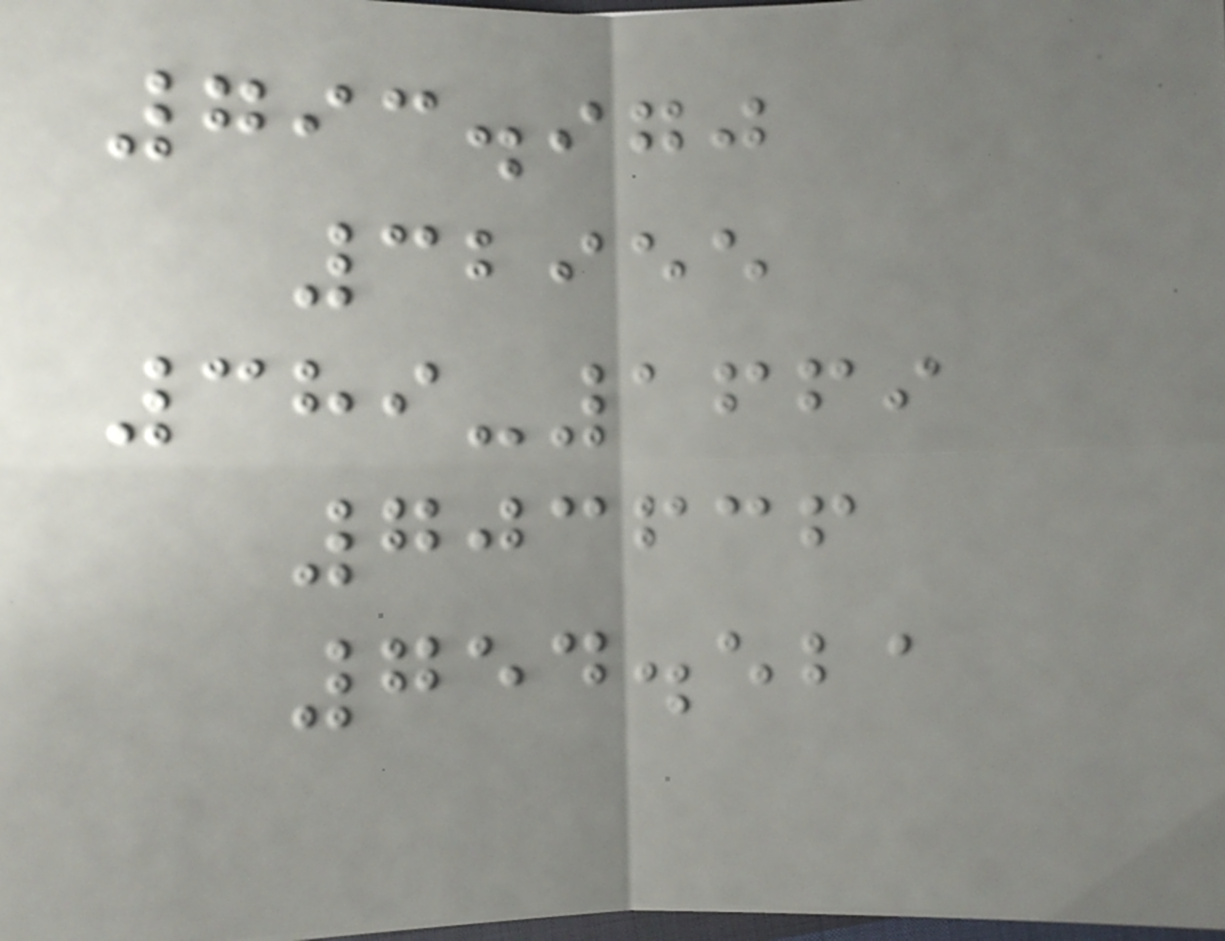793.970
32955
389-1669
703636
754.521
